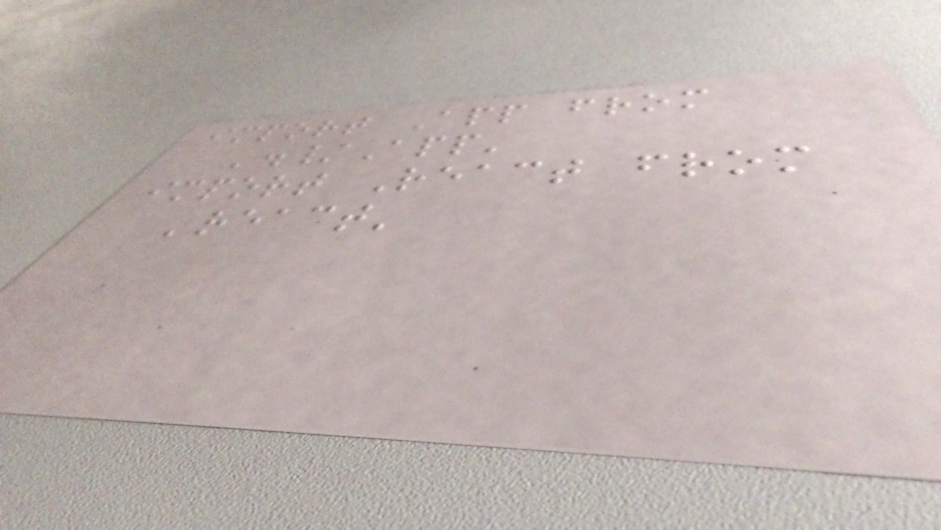import App from
'./App'
import React from
'react'
